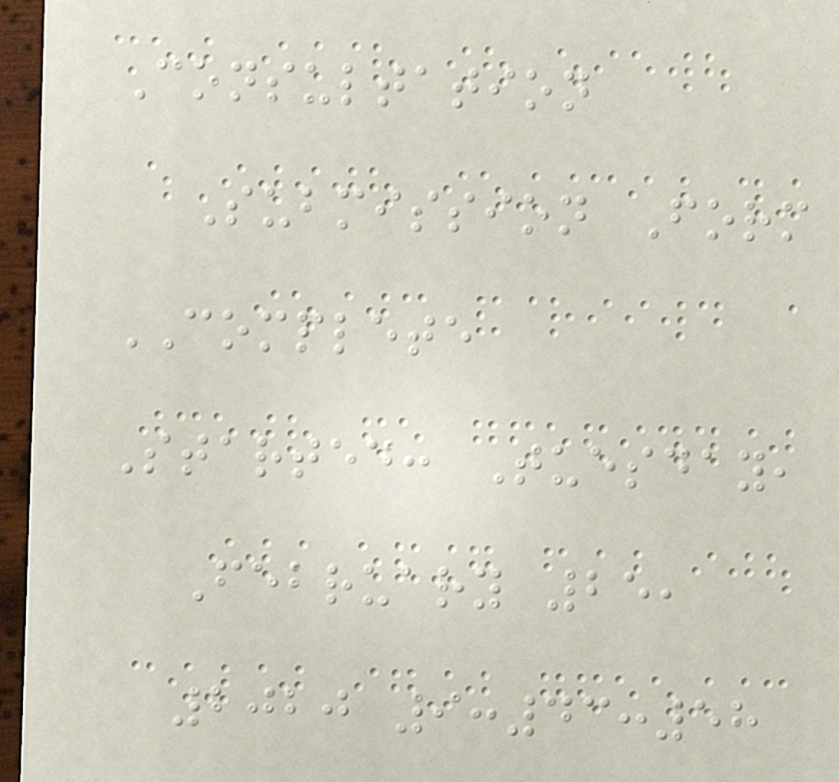Consultation
Submission Form
COMPLETE
Started: Tuesday,
February 25,
2020 9:43:58
